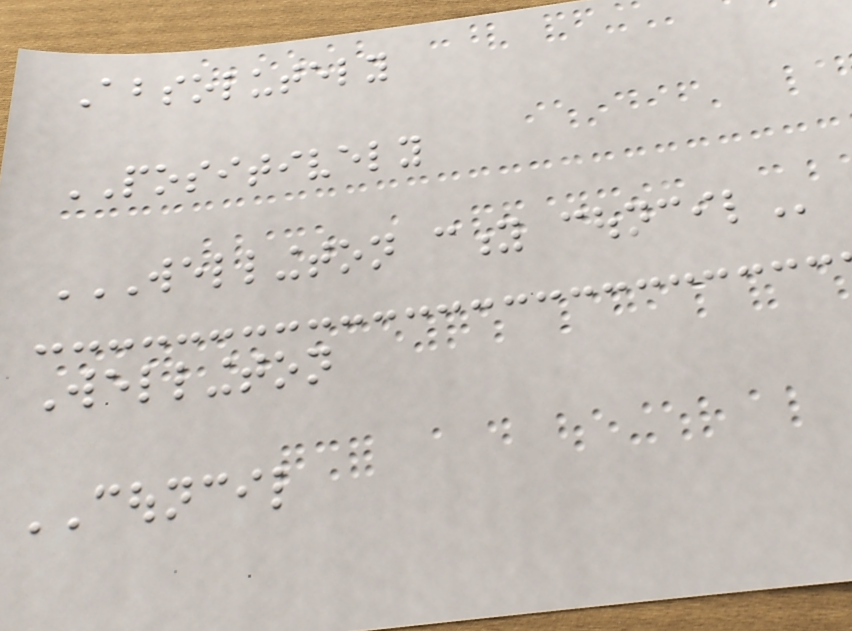Absolutely
POSITIVELY
WELLINGTON CITY COUNCIL
Wellington
COUNCIL
